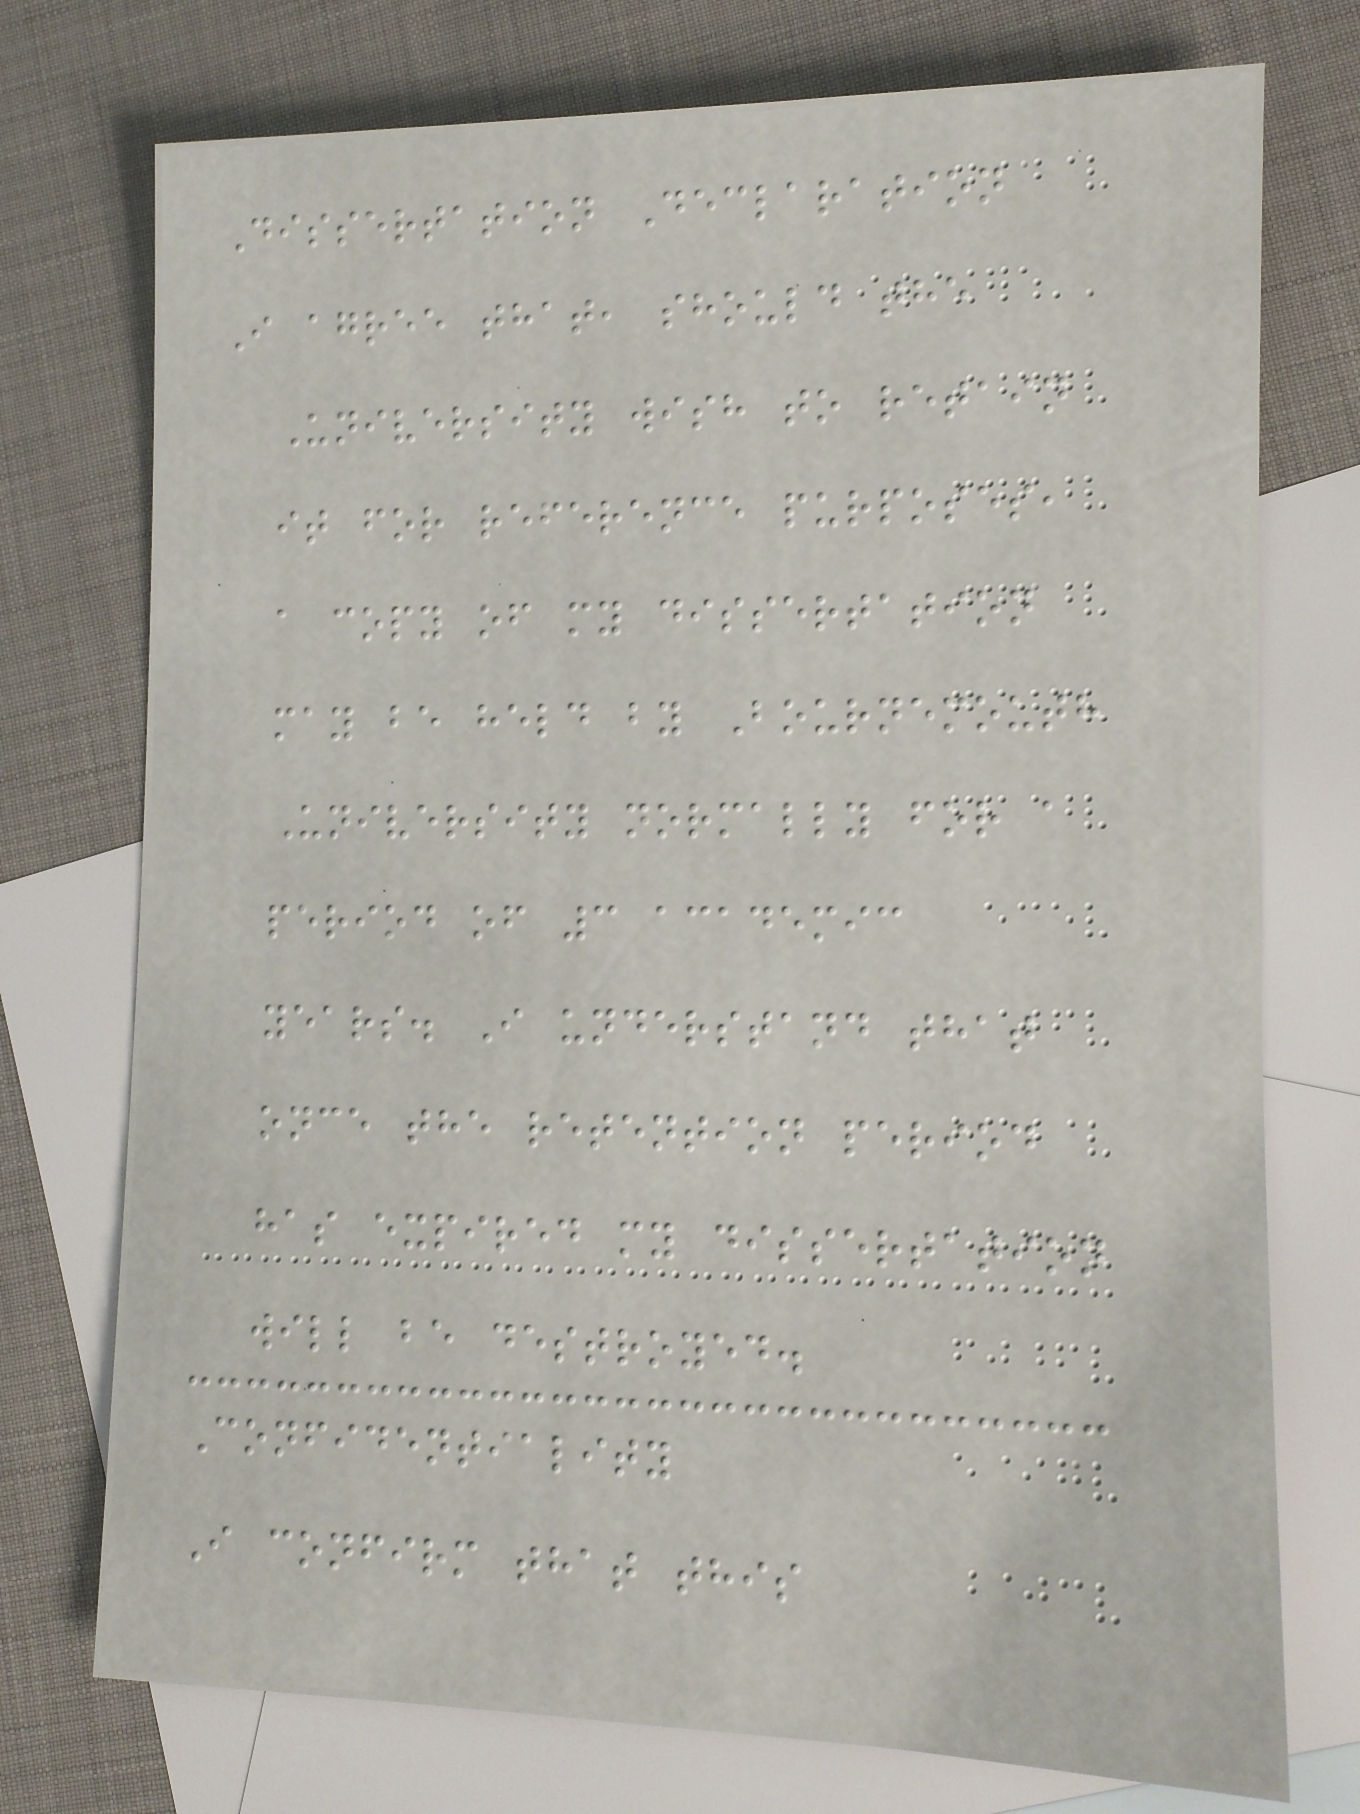Dissertation Declaration
I agree that, should the
University wish to retain
it for reference purposes,
a copy of my dissertation
may be held by Bournemouth
University normally for a
period of 3 academic
years. I understand that
once the retention period
has expired my dissertation
will be destroyed.
Confidentiality
I confirm that this
